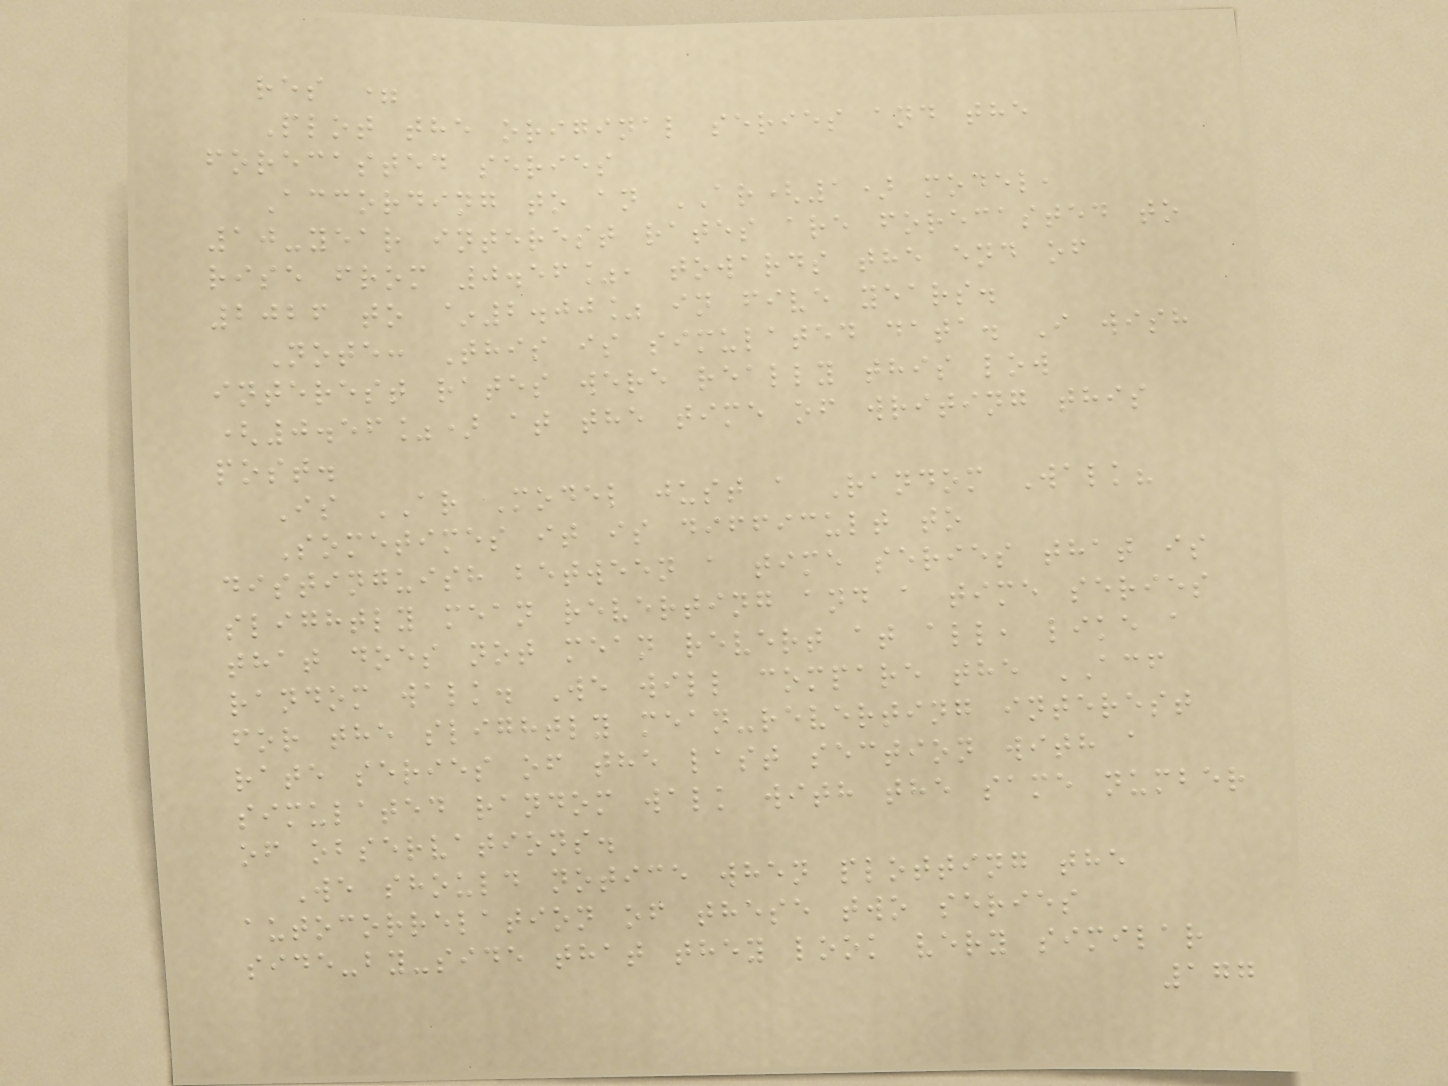res =
Plot the original series and the
forecasted series
According to an AR(1) model,
10-year interest rates are forecasted to
rise from 0.56%, towards the end of
2026 to ~2.00% in five years.
Note: This is simulated data. I wish
interest rates were really this low
(0.56%) at the time of writing this
post.
Is AR Model just a Random Walk?
Sometimes it is difficult to
distinguish between a time series that is
slightly mean reverting and a time series
that does not mean revert at all, like a
random walk. We will compare the ACF
for the slightly mean-reverting interest
rate series of the last section with a
simulated random walk with the same number
of observations.
We should notice when plotting the
autocorrelation of these two series
side-by-side that they look very similar
177
